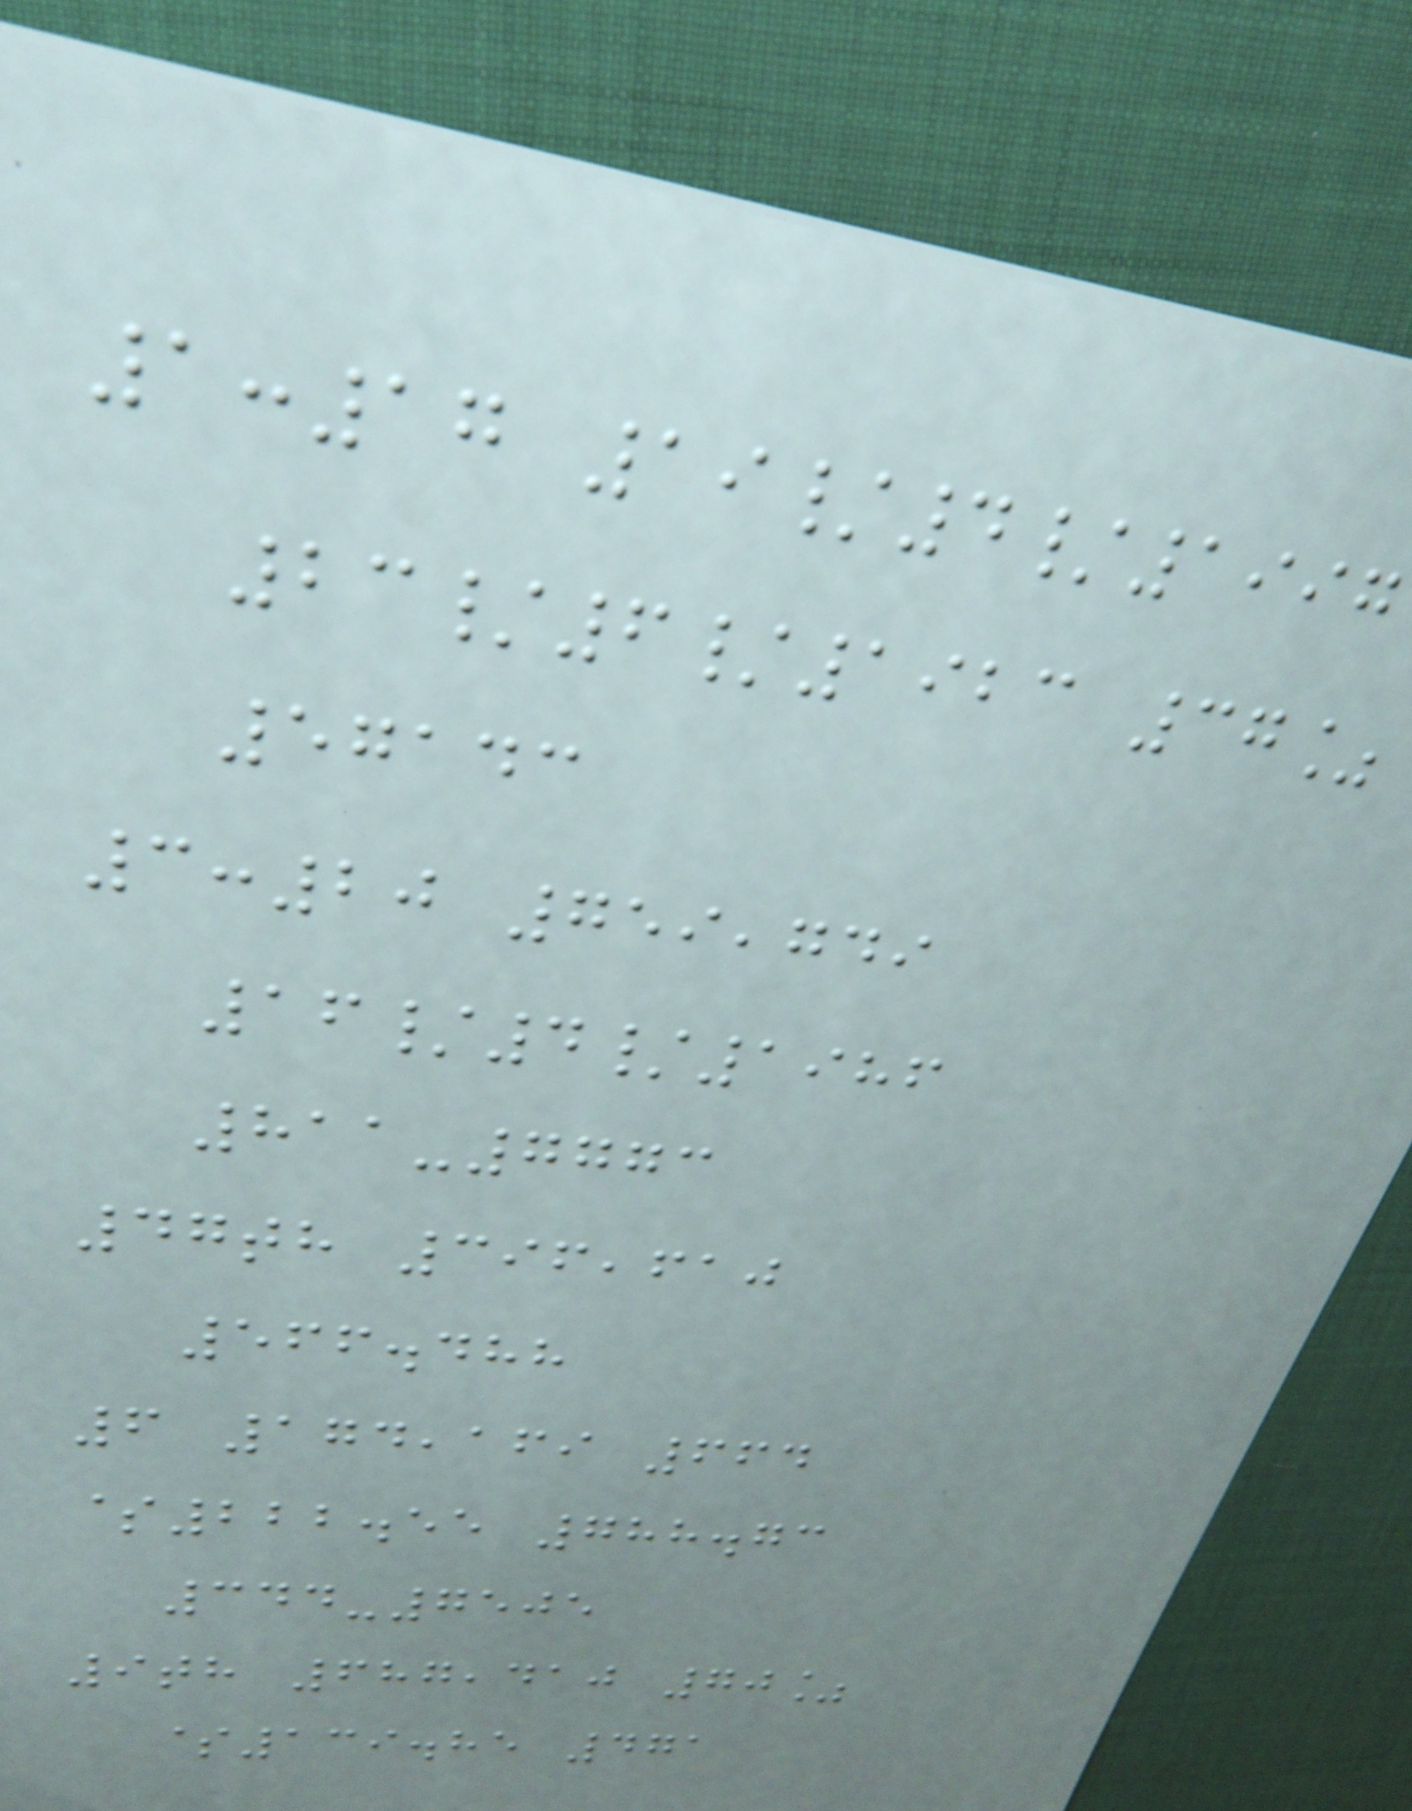1:17 19/4/1997
23/6/1923 37%
57143
3:20 759,749
16/4/1986
811-7773
47th 396,610
566.488
6 174,169 664
$222.55 788.73
344-7505
9th 687,410 70%
$139.85 471
